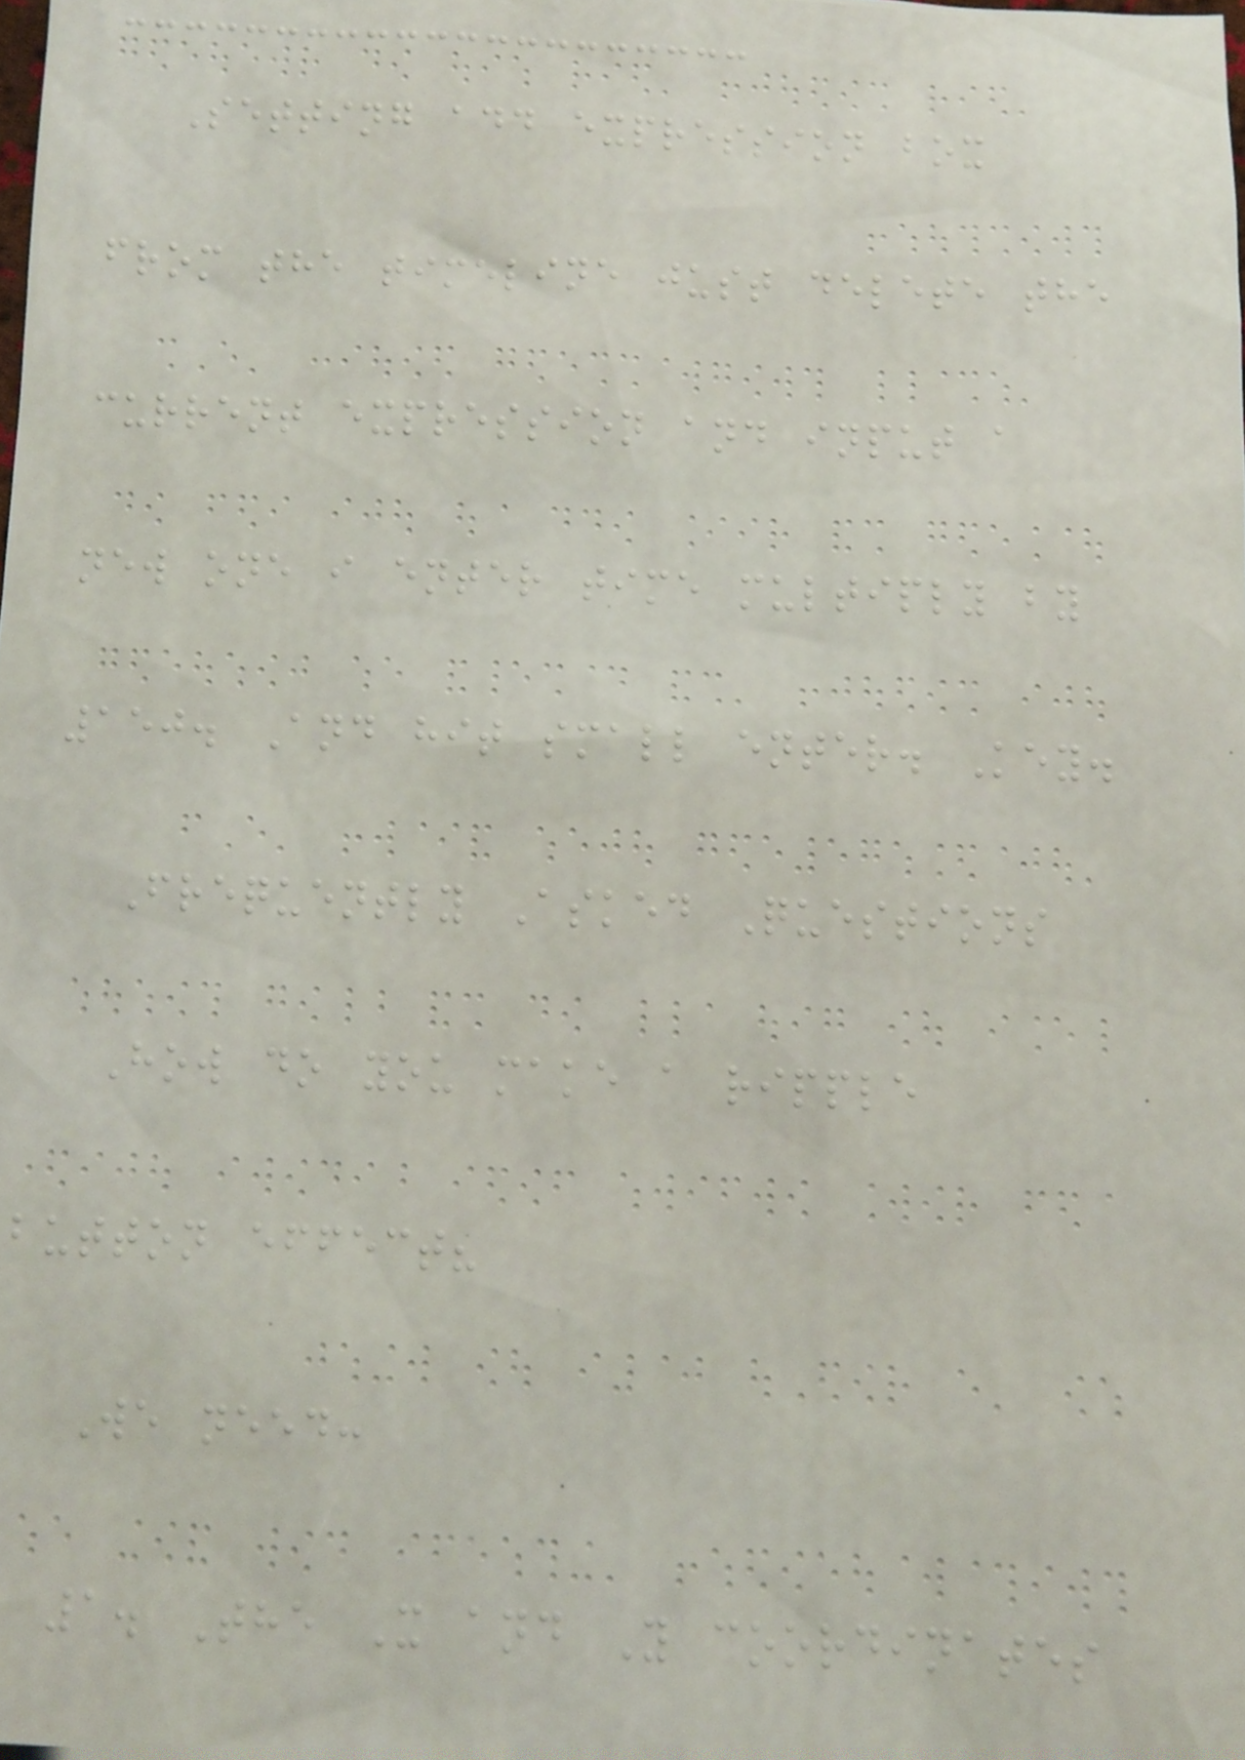Setting add expression box
from the timeline just delete the
current expression and input a
new one i enter time multiply by
150. And hit small enter. Key.
Frequently Asked Questions
How do you make a ripple
button effect?
We need:
1. The X and Y coordinates
